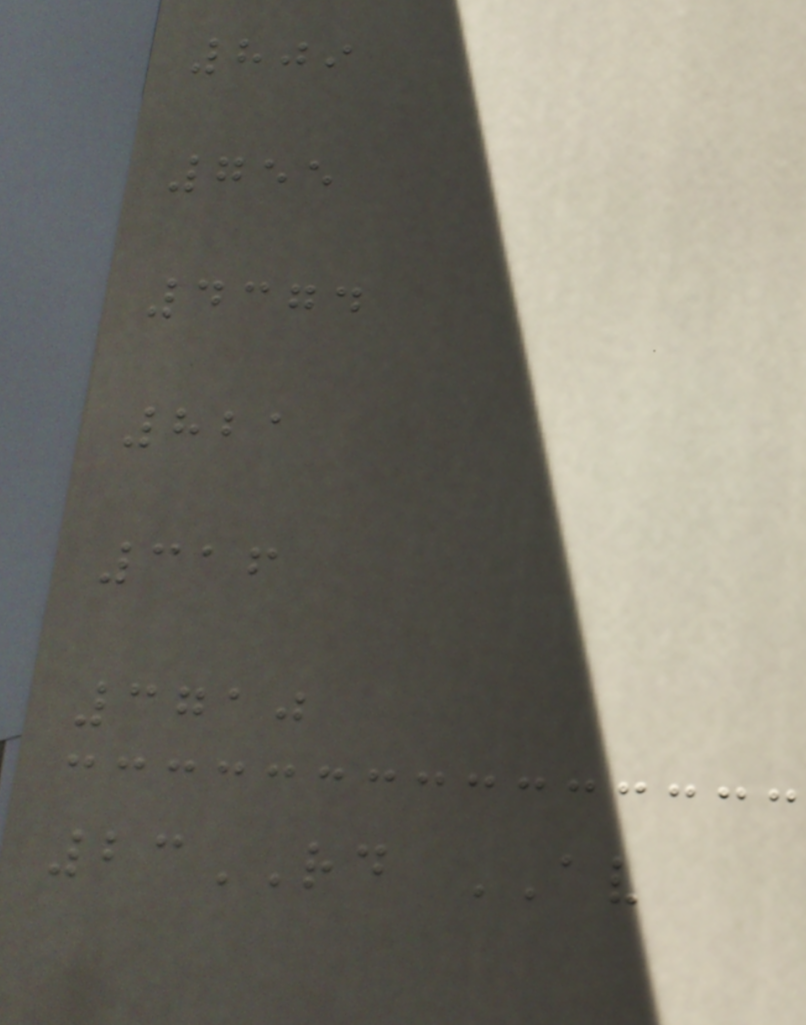809
755
4374
821
316
3710
23RD AV
